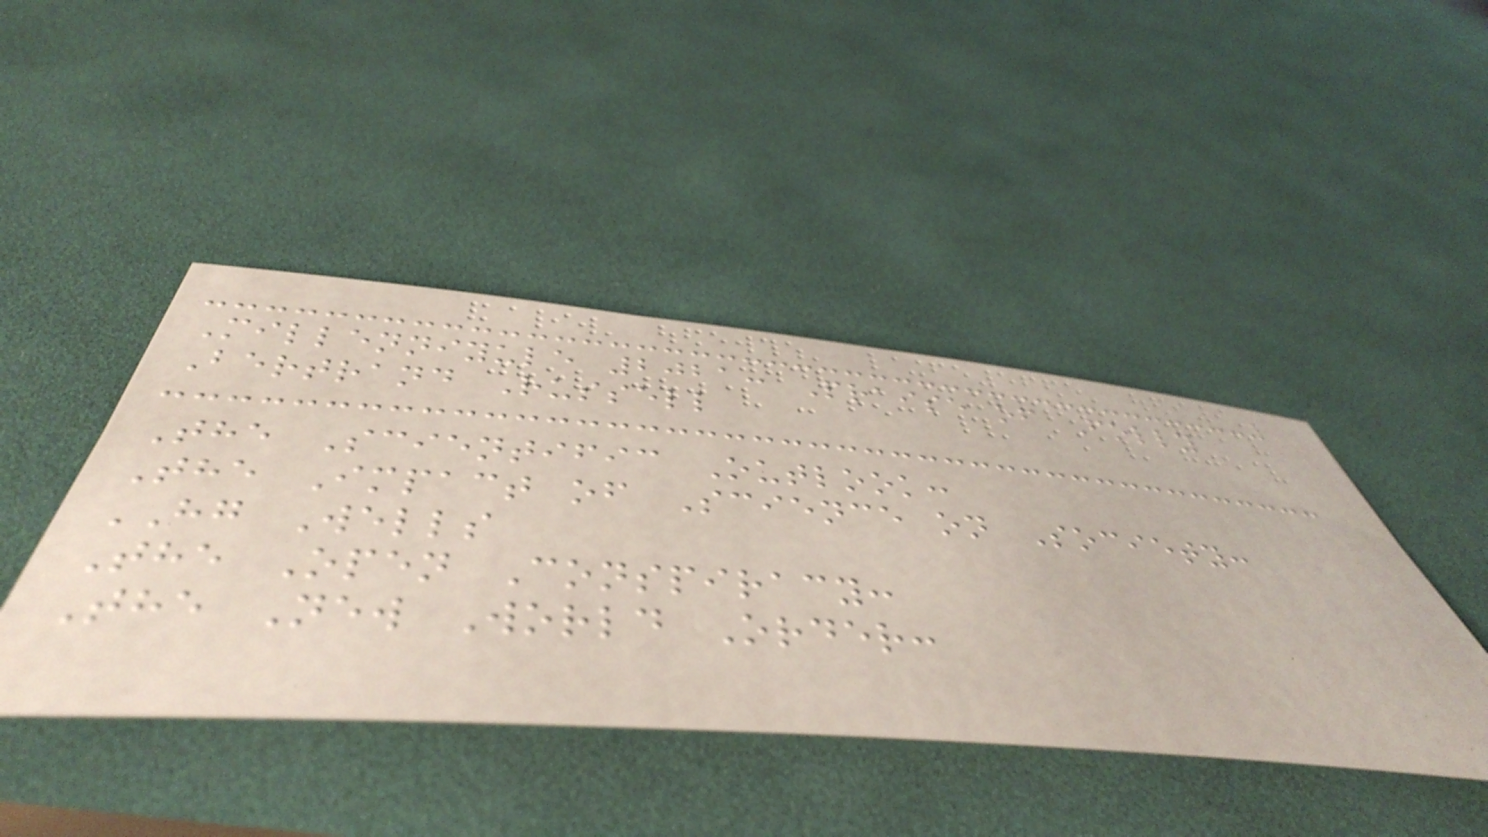Millenniyule 2021: Praise of Folly
Bertrand Russell
The Scientific Outlook:
The Impact of Science on Society:
HG Wells
The Open Conspiracy:
The New World Order:
